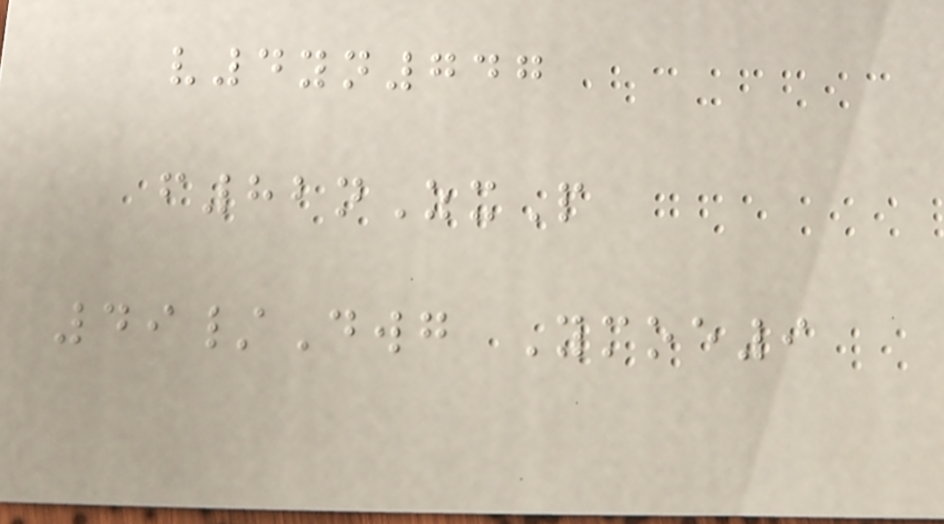v4yn747
f82nZxP
49/Dwg Ymoe9
